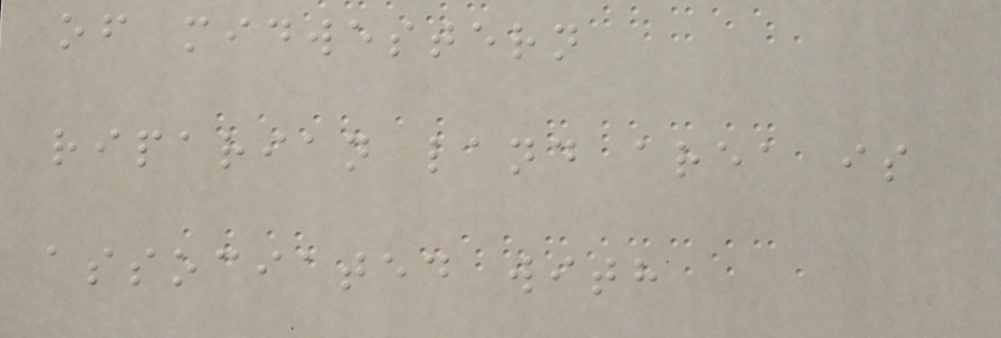of midwestern
riparian land area is
associated with
